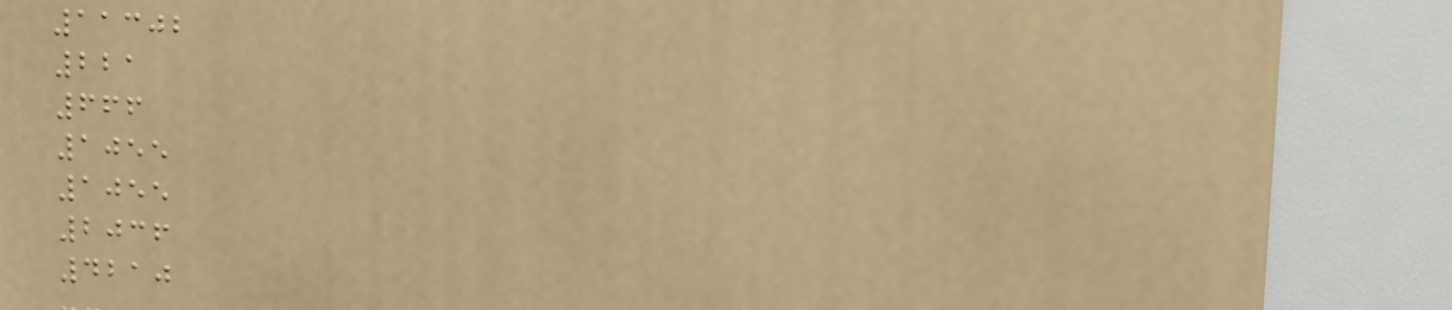11302
221
666
1055
1055
2036
4210
